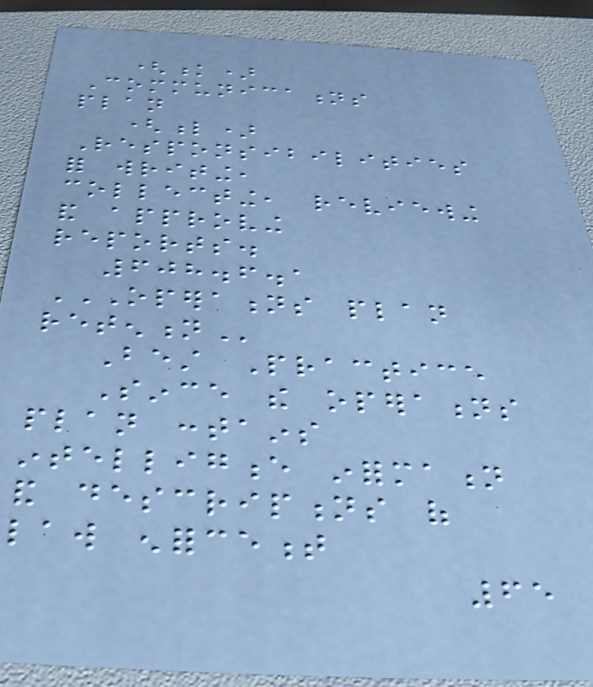(k)
Communications
plan
(l)
Responsibilities
for writing,
collecting, reviewing
and approving
reports.
608.6.1
OPERATIONS PLAN
RETENTION
Best Practice
Since the operations
plan contains
intelligence information
and descriptions of
law enforcement
65
